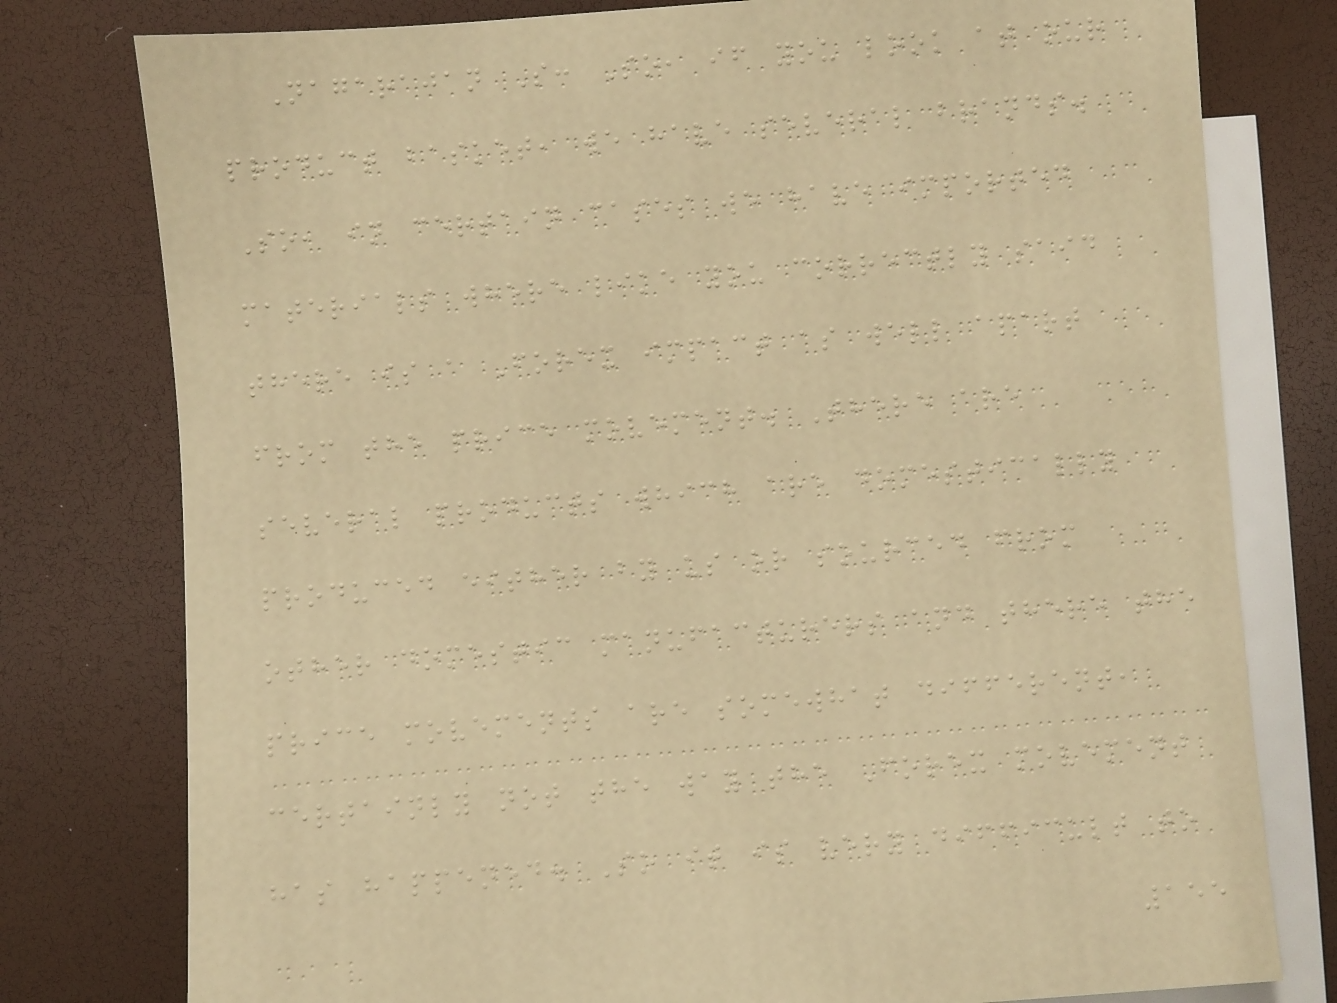Nagarajan S: So, if you look at our
product basket, we have several brands.
So, in certain cases we have imported
materials where like you correctly said
there is a Forex impact as well apart
from the price movement. There are
several products which are domestically
produced either by us or sourced from
other domestic manufacturers and there the
price movements are somewhat different,
certainly not the way the Forex movement
has happened. So it is very difficult to
155
